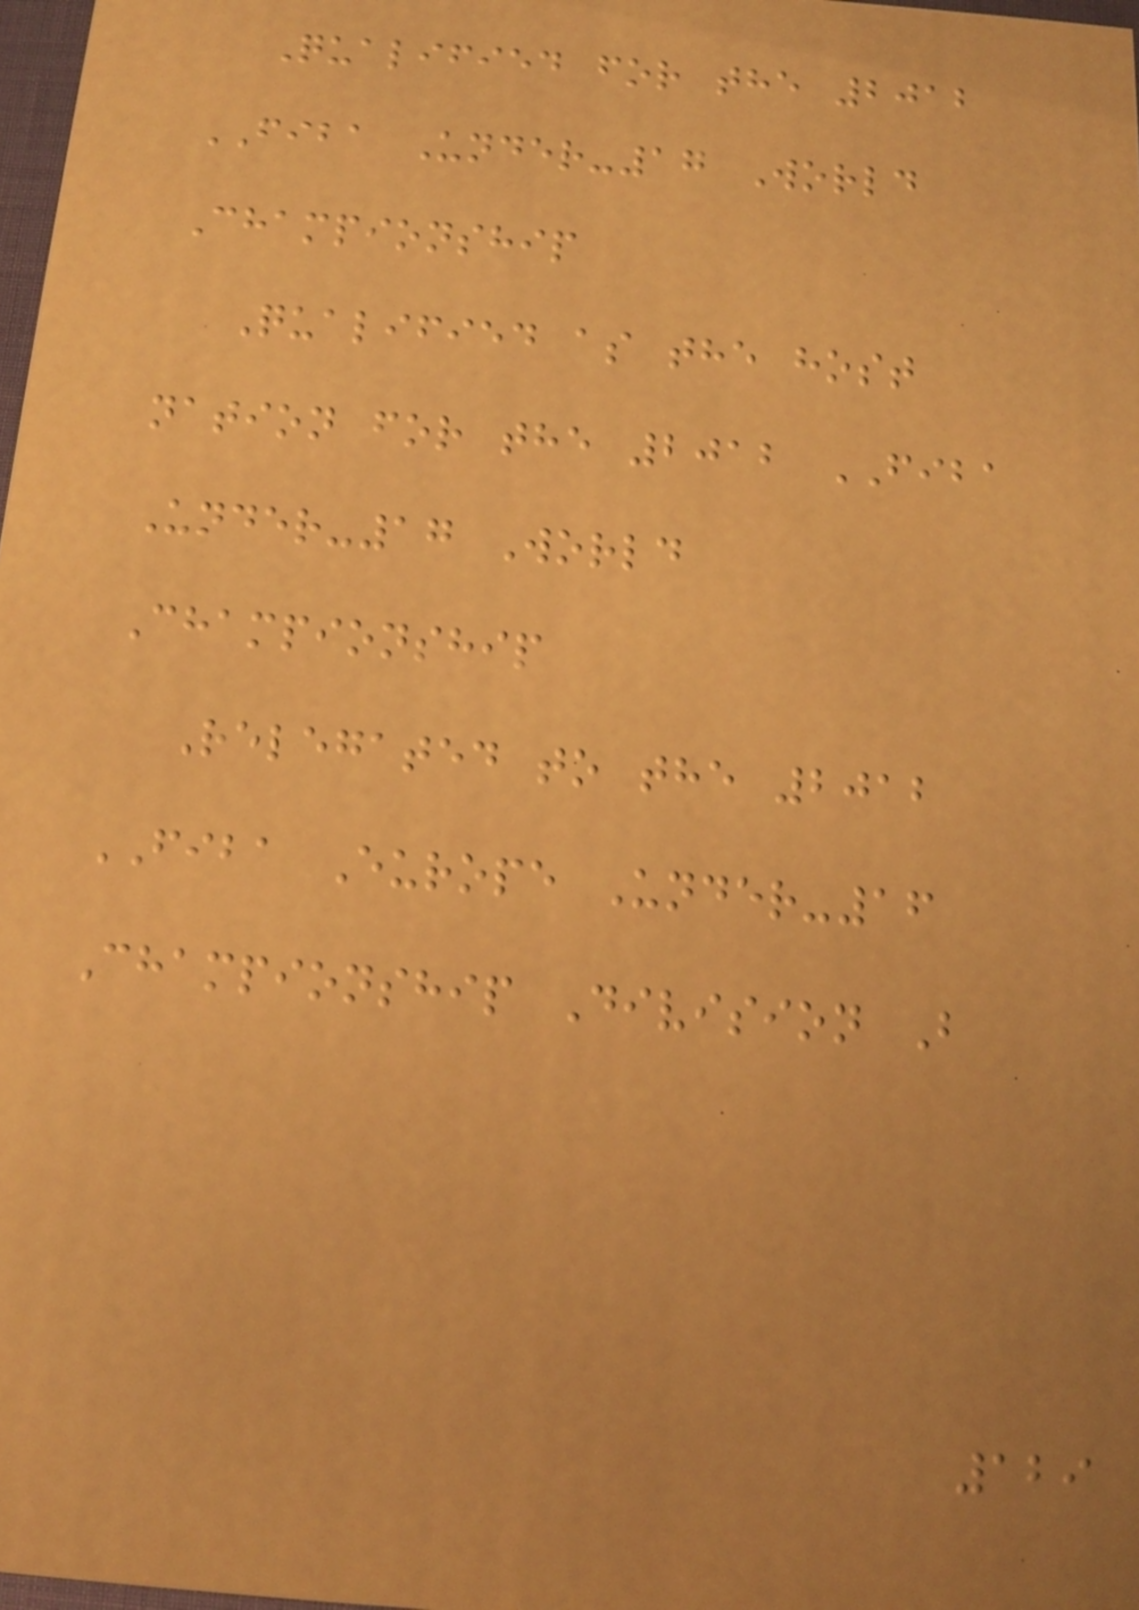Qualified for the 2012
FIBA Under-17 World
Championship
Qualified as the host
nation for the 2012 FIBA
Under-17 World
Championship
Relegated to the 2012
FIBA Europe Under-16
Championship Division B
129
